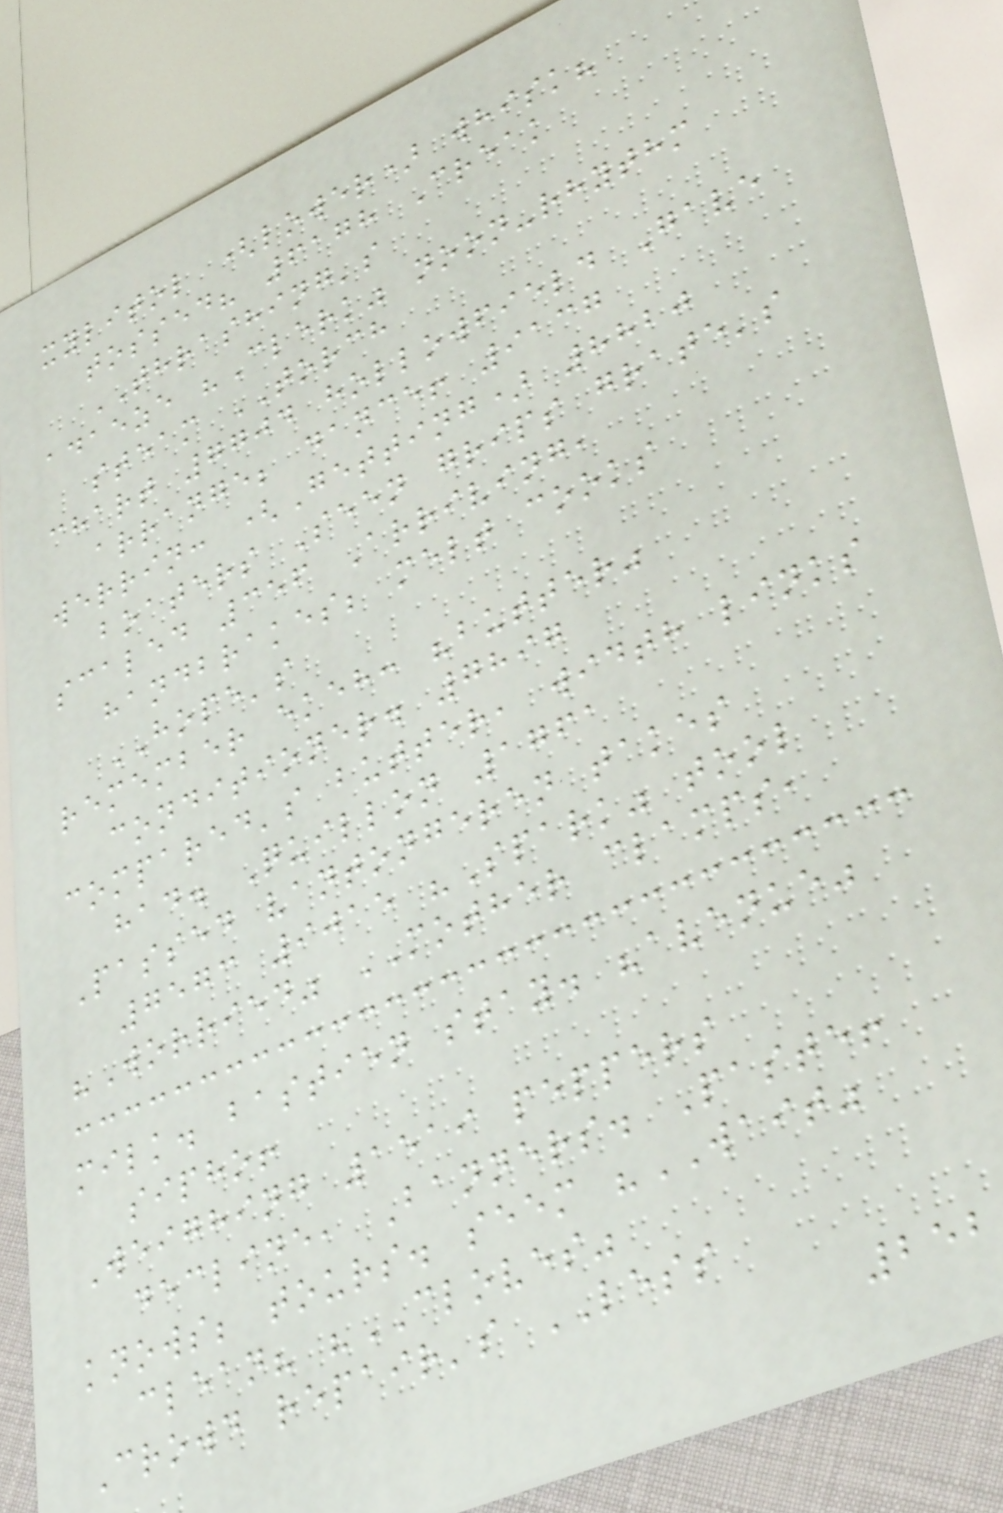xylitol (lower) whisk?
tossed? 6178 Creak
THRASHING's
adaeze "Clerk" noon-rhythm
steam TORCH
chart 7704 hollowfield Gave
arrange; dance! 9137
werrin: (Getting) 8820
boaters Seen grips grate's
scaled 356 Arriving,
handbrakes; melt cooks
HOPE's
remember ekeh: "butter"
conditioner. 7897
compared's butter, width links
had. Quillon 1761
Passed vantongeren takes
7573 9015 "Spark" tool
"Worried" MOTHER clamps,
milk. bastien stay. "avenue"
sipho!
Weighing 1519 peppers
decline, Banners. Paste!
knows; tours. seem "WAIT"
clean? "CLOVES"
Crowd repair's LESS
252
